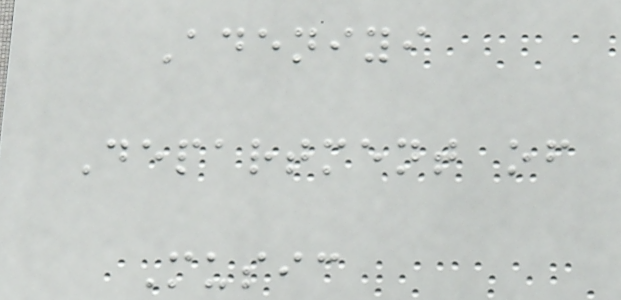Adeniyi
Department of
Music
